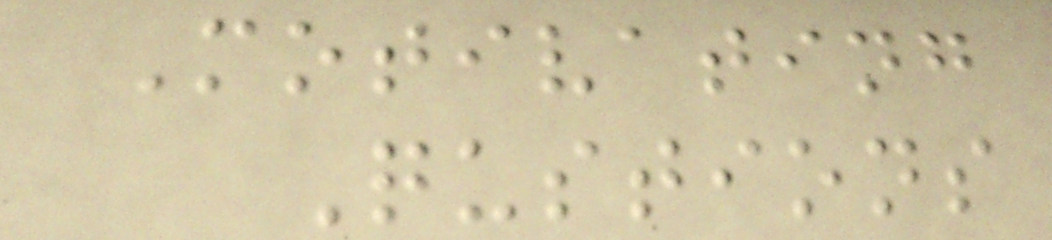Motivating
Qustions
